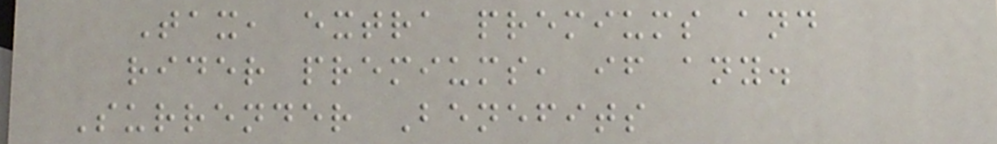Tax, extra premiums and
rider premiums, if any.
Surrender Benefits
